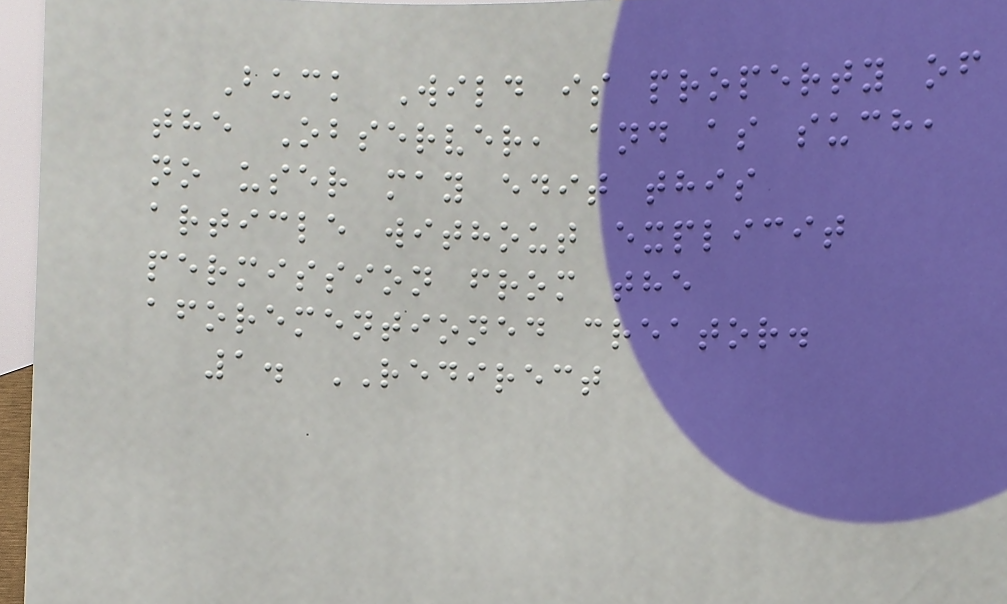Buck Wild is property of
the Observer, and as such,
no user may edit this
article without explicit
permission from the
aforementioned creator.
1. REDIRECT
